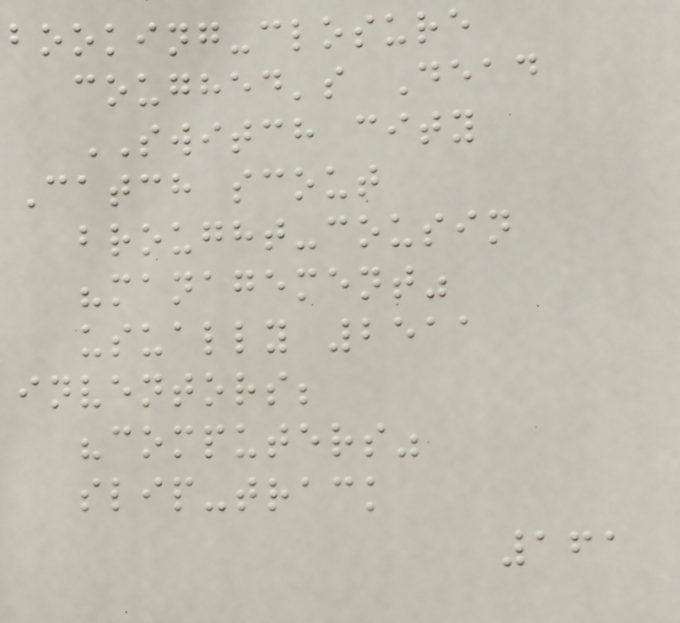booking-closure
coughed's Dead
SWITCH city
Catch scout
brought-cousin
"management"
usually 2511
inventors;
"computers"
slip-track
161
